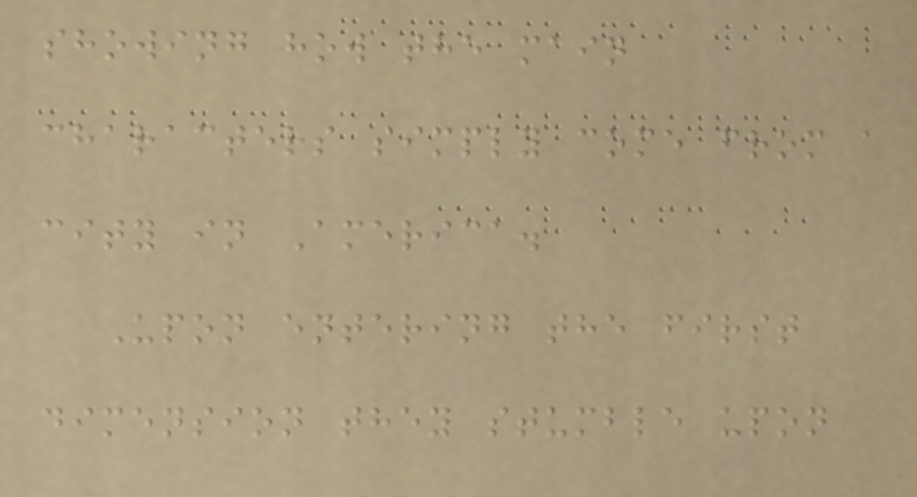showing how the main
characters simply come from a
city in America.
Upon entering the first
dimension they stumble upon
